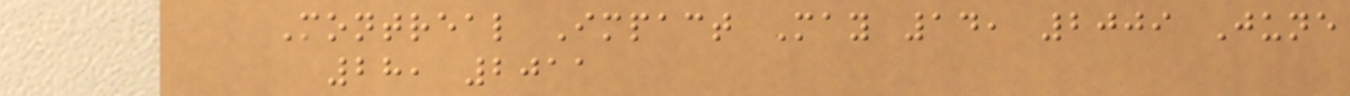Montreal Impact May 14, 2009 June
28, 2011
